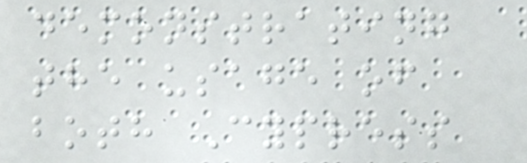demonstrating
the usage of
both Cypress
